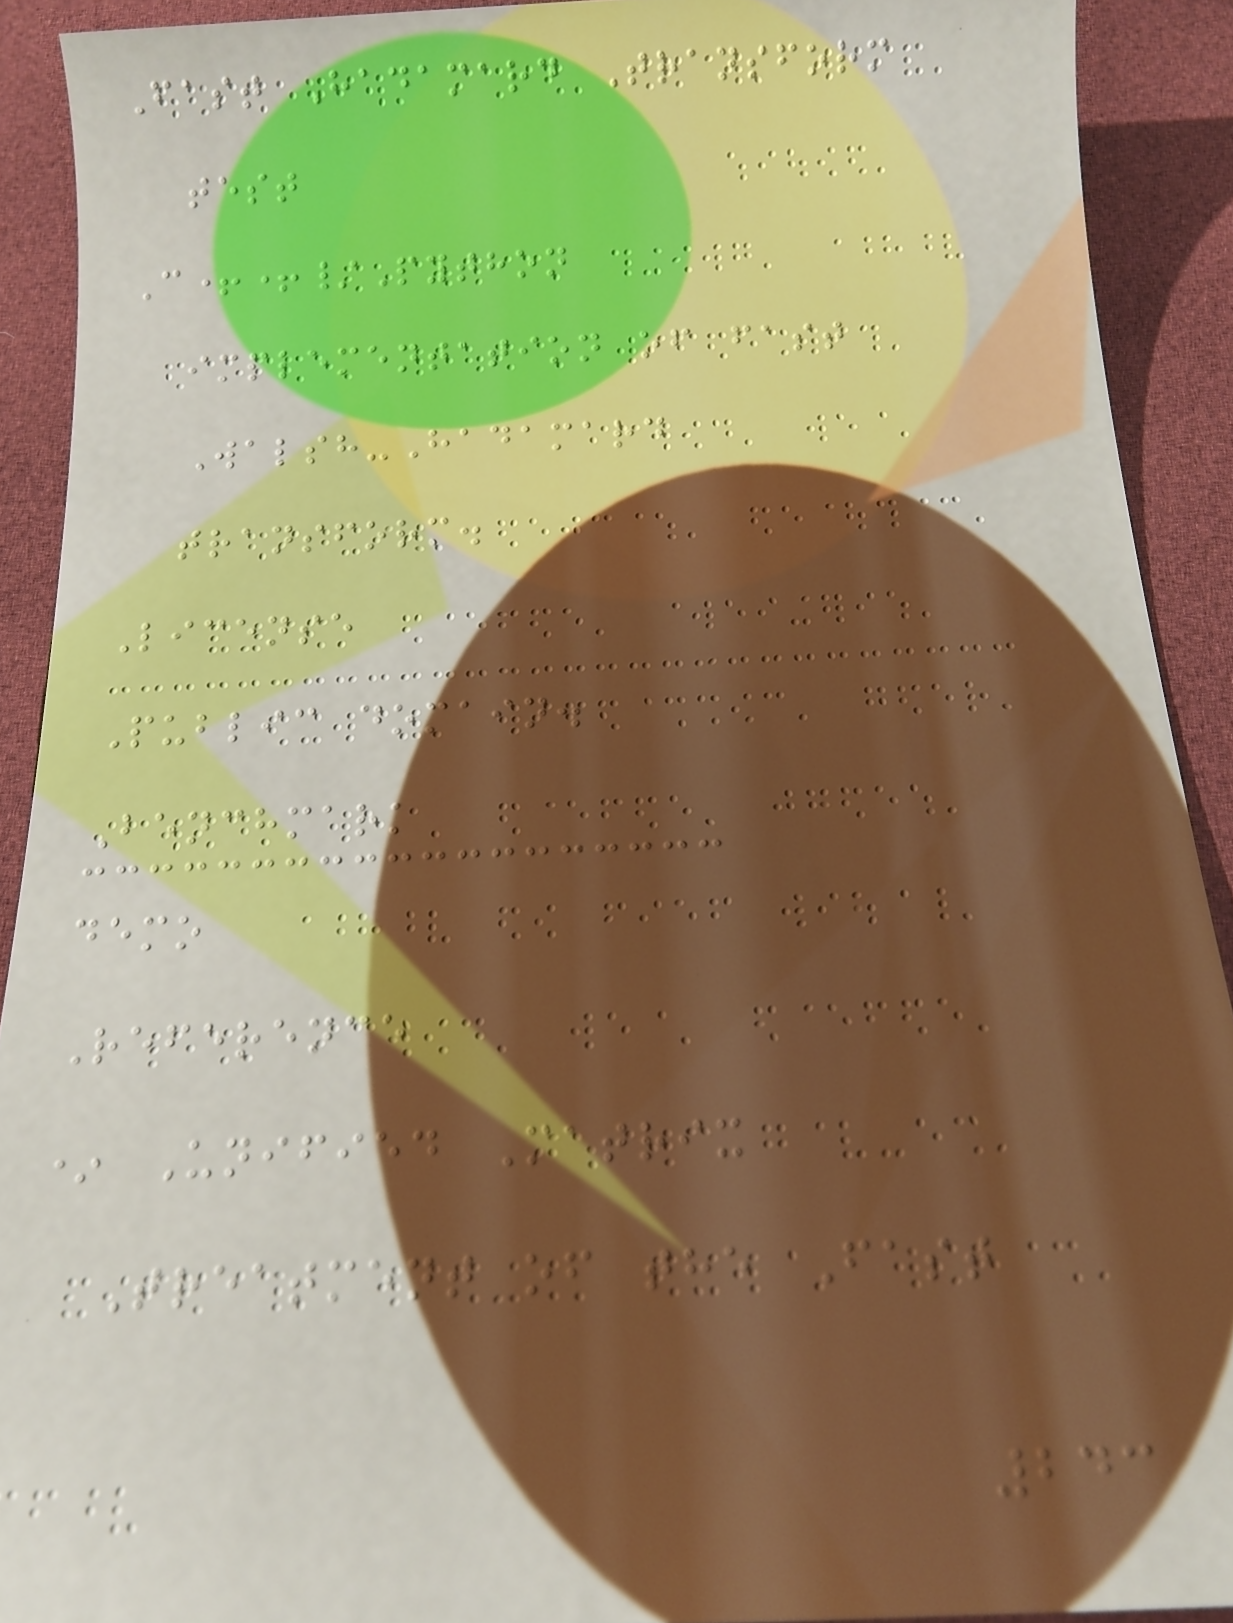Fast Hadamard Transform
test
C++/Python
implementation of fast
Walsh-Hadamard
transform.
License
Public domain.
Benchmark
demo
Reference
* Unified Matrix
Treatment of the Fast
243
